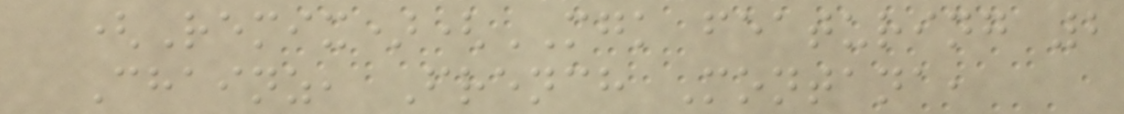(Remix)(MGK featuring 2
Chainz, French Montana,
